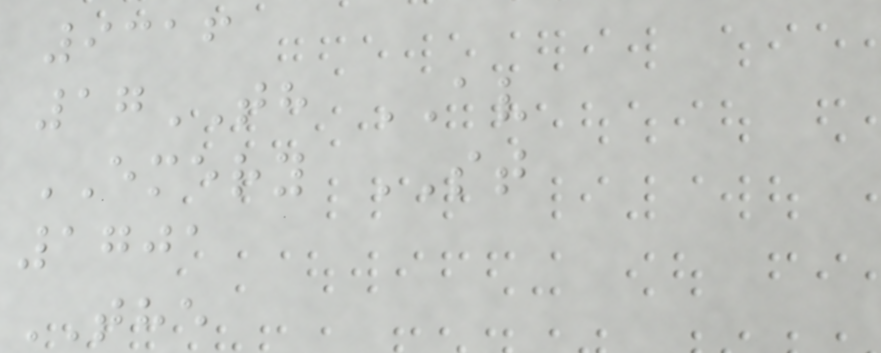9316
17TH AV
EMERY ST
1701
THE
